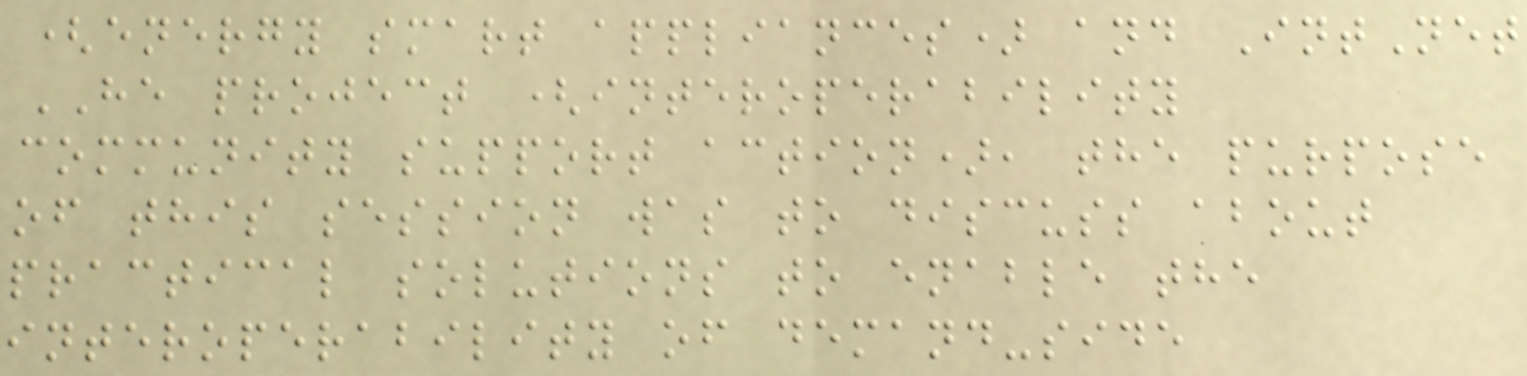(energy smart appliances) and IntNet
HE project (interoperability
community support action), the purpose
of this session was to discuss about
practical solutions to enable the
interoperability of demand-side
